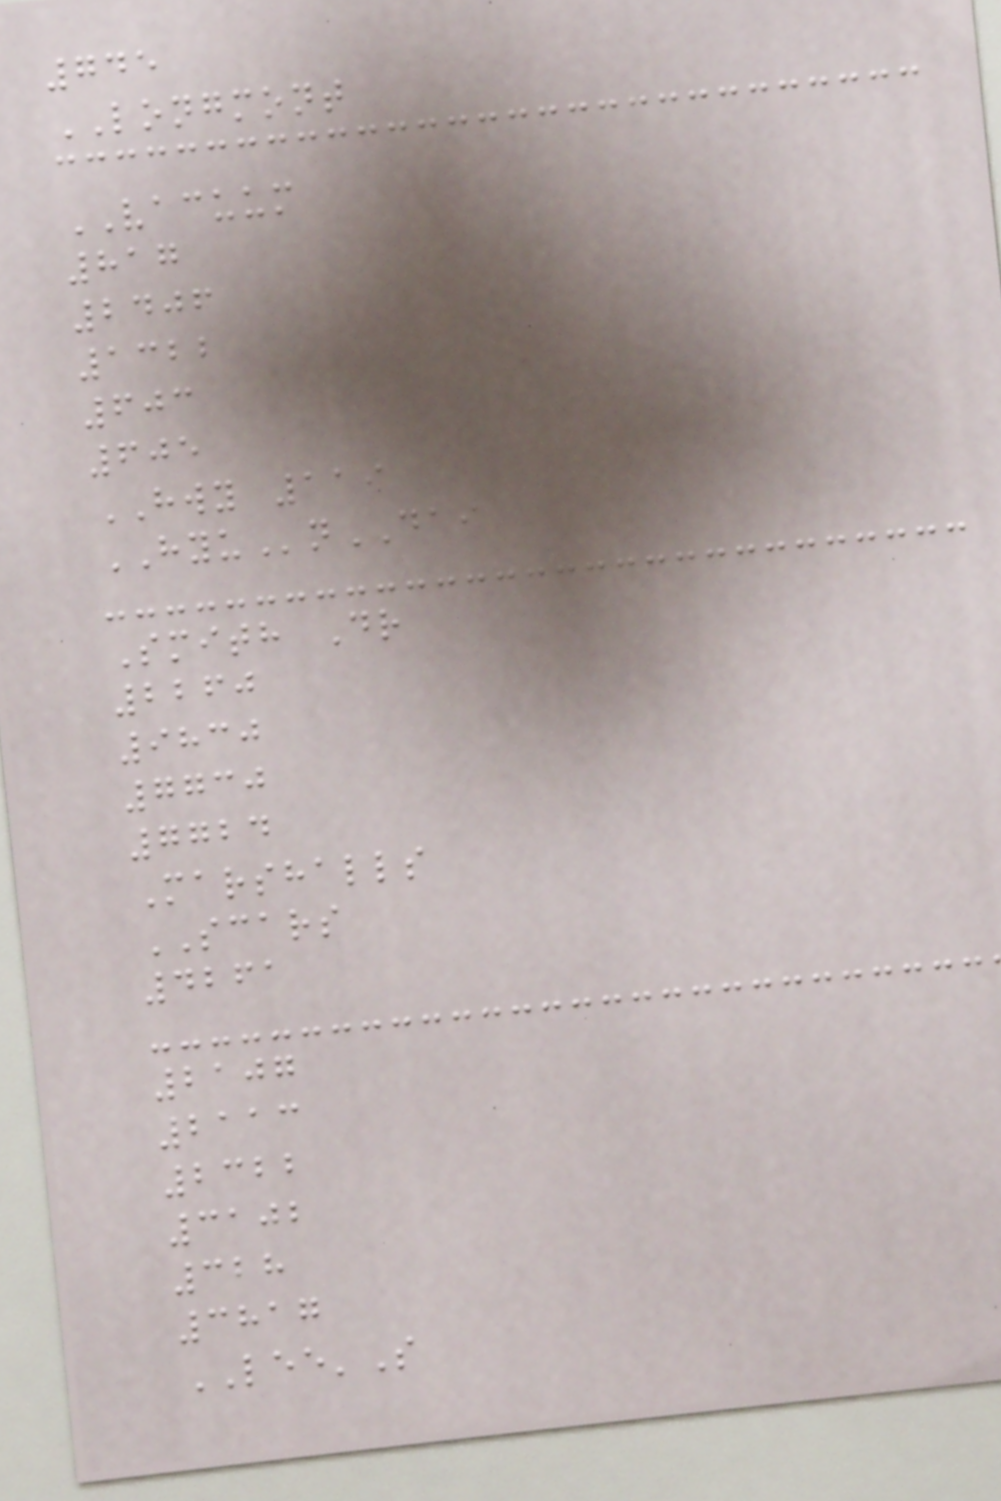745
LONGMONT
VACUUM
817
2406
1322
603
605
HWY 119
HYUnDAI
Smith Dr
2260
9830
7730
7724
Marshalls
SCARS
4261
2107
2113
2322
3102
328
3817
LEE'S
